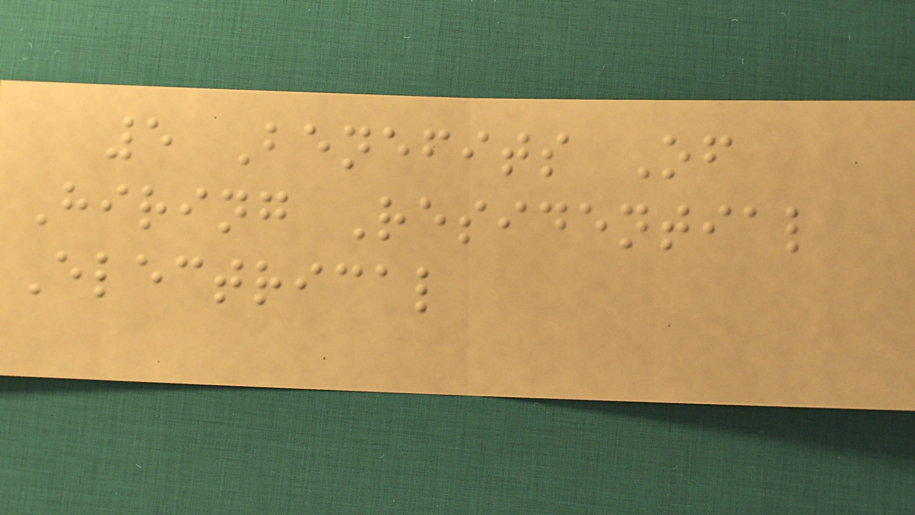5 Benefits Of
Hiring Residential
Electrical
